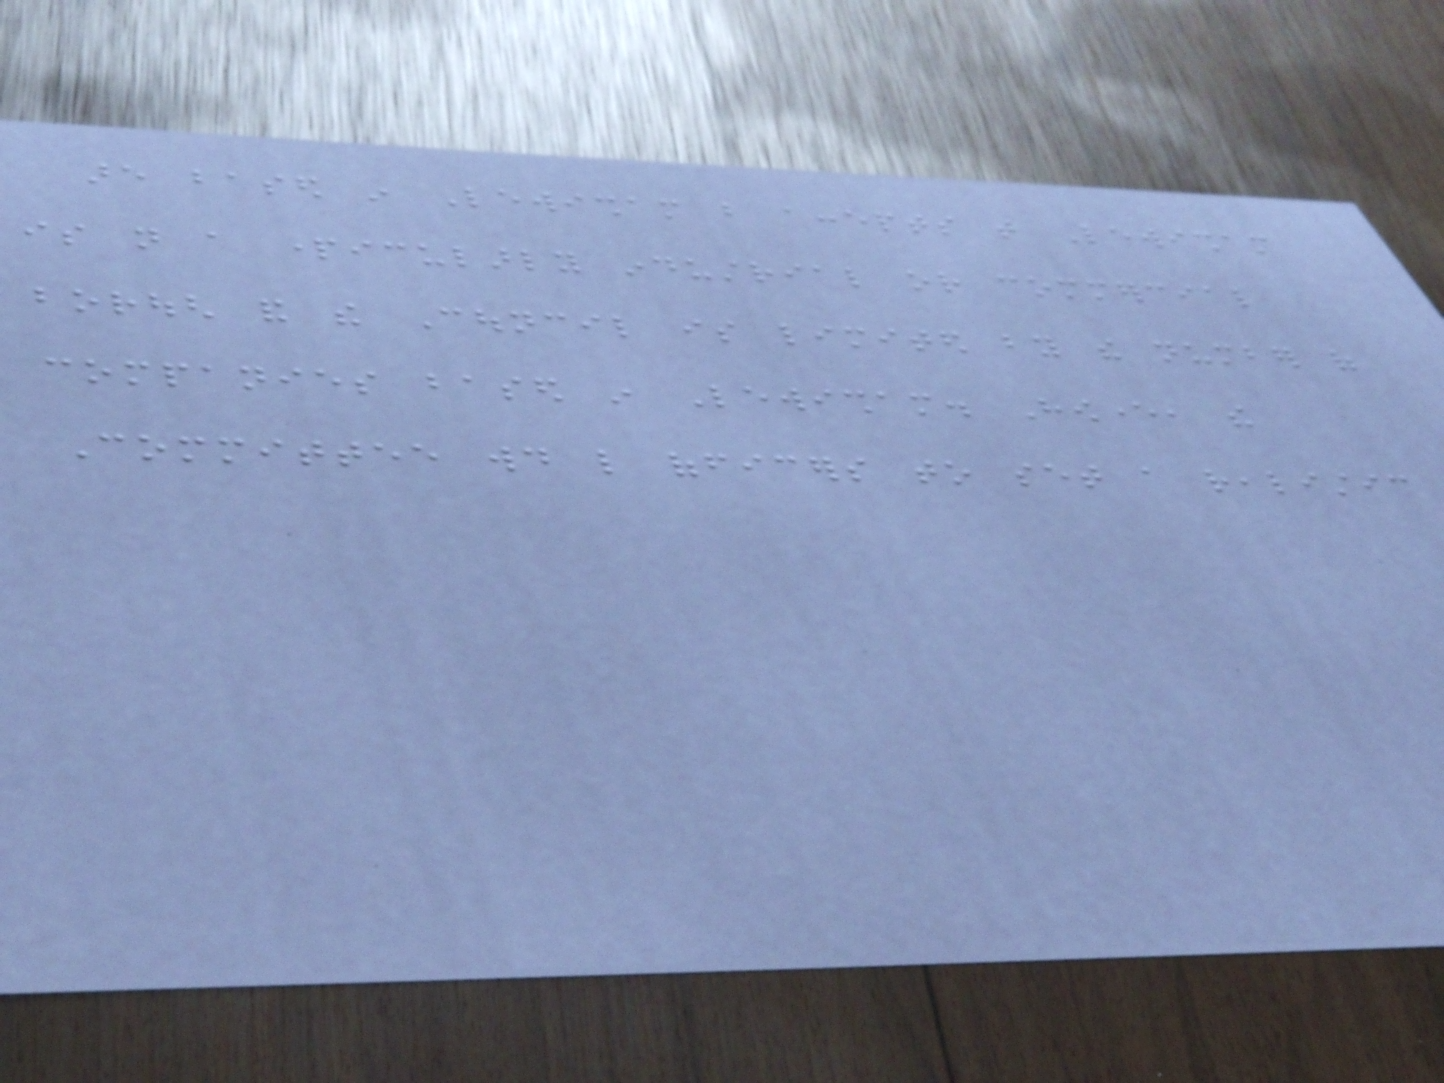are based in Lewisham but accepts that Lewisham
is not a particularly industrial or commercial
borough and the Council is limited by the number of
companies based in Lewisham. However, the
Committee would like officers to set a realistic
